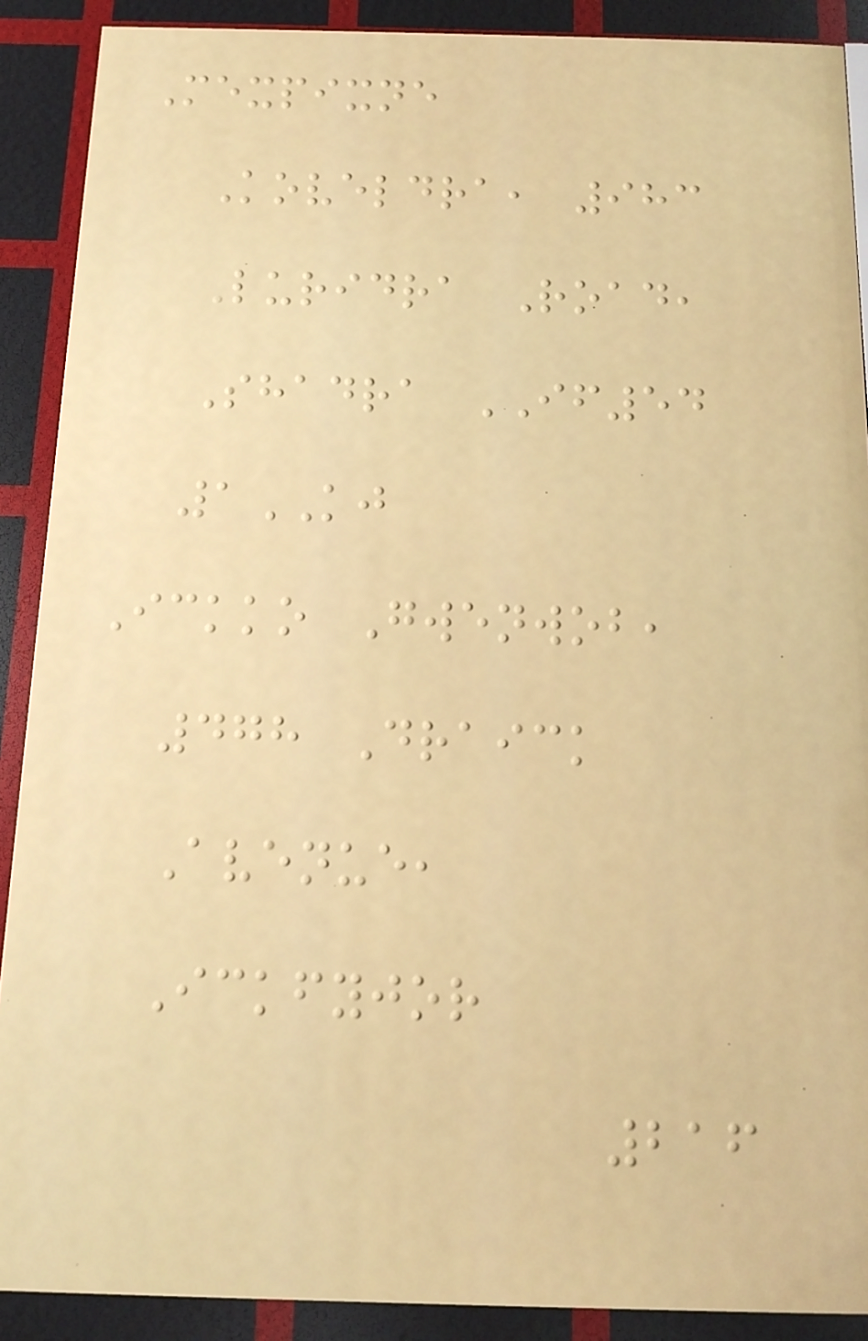Mexpixne
Koveldra, 983
Luridra Road,
Shadra IF54
1KJ
Ickko Gwenwob,
478 Draick
Avenue,
Ickfyjor
216
